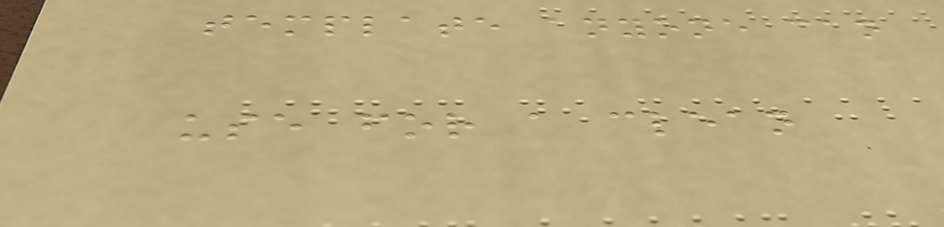template anyone can
use for a clean
